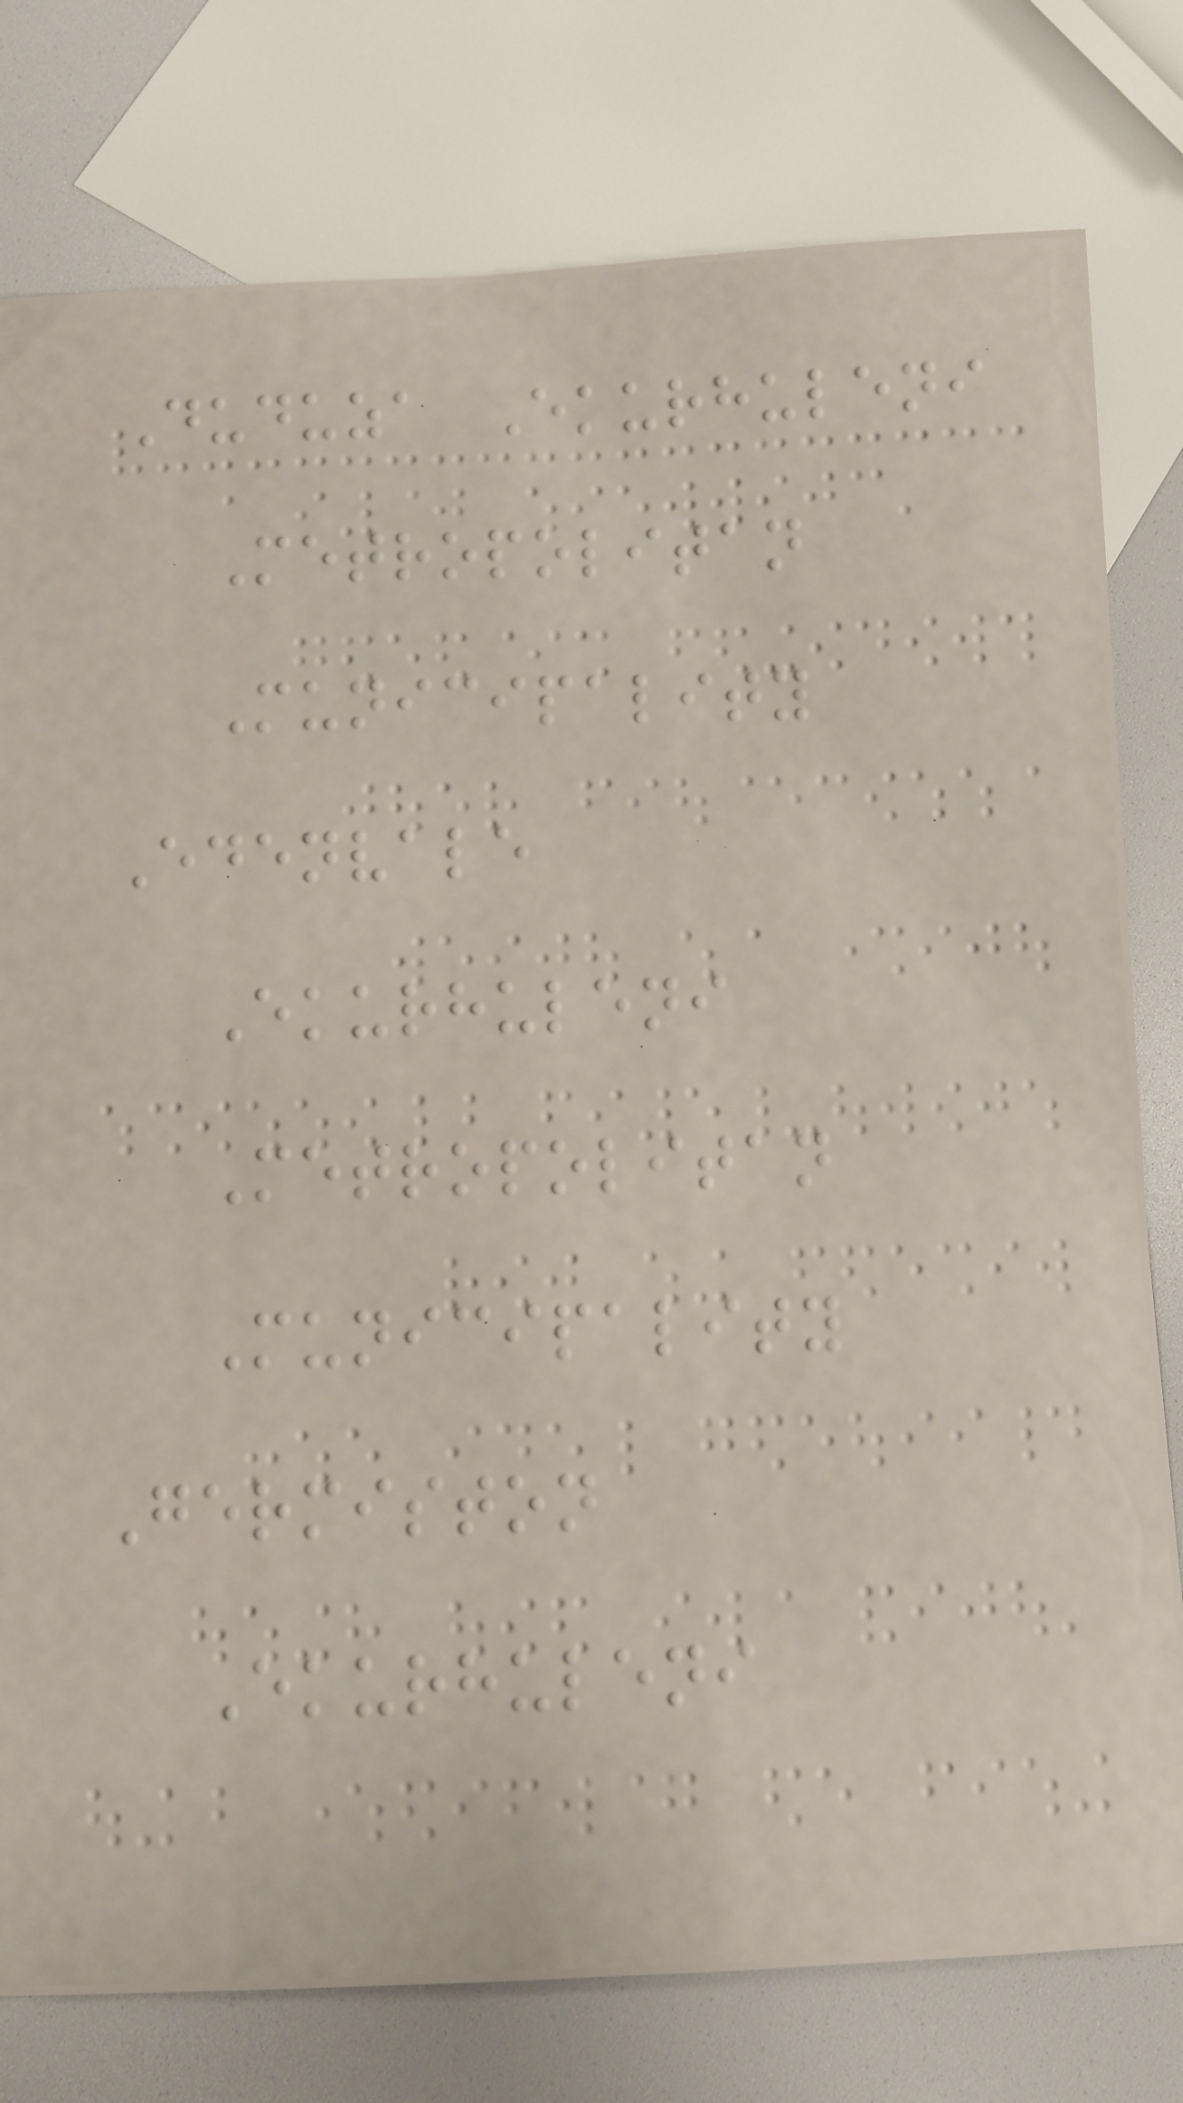Duduza Ekurhuleni
Metropolitan
Municipality
Edenvale
Ekurhuleni
Metropolitan
Municipality
Germiston
Ekurhuleni
